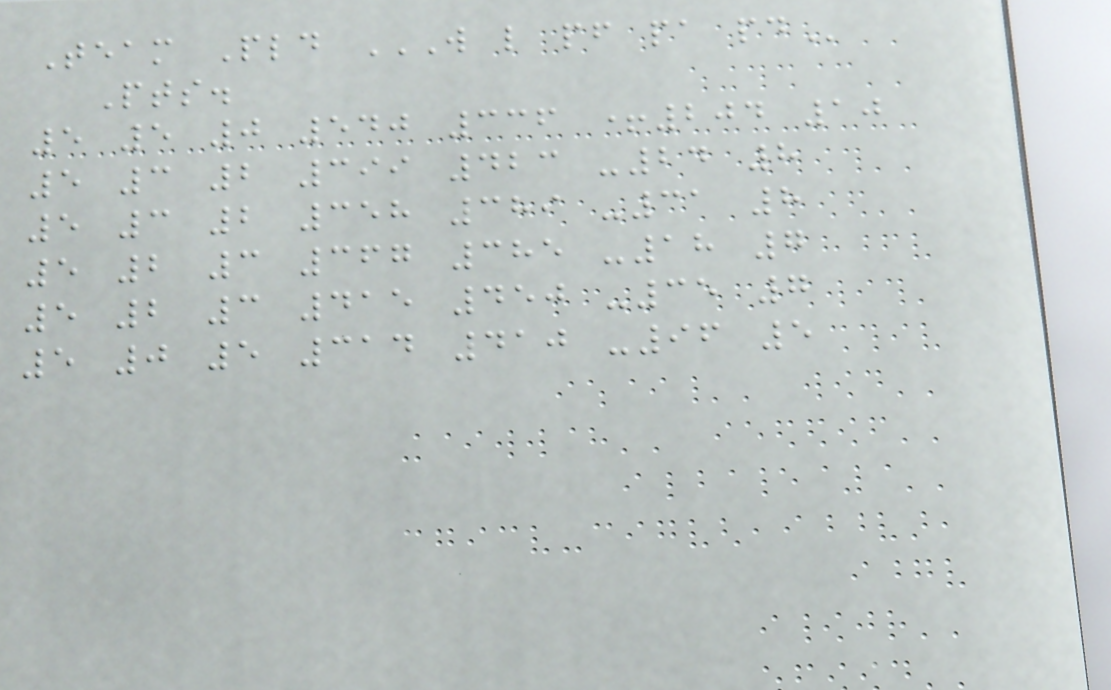Team Pld W L PF PA PD
Pts.
5 5 0 540 336 +204 10
5 3 2 399 423 -24 8
5 3 2 358 389 -31 8
5 2 3 367 385 -18 7
5 2 3 415 450 -35 7
5 0 5 314 410 -96 5
